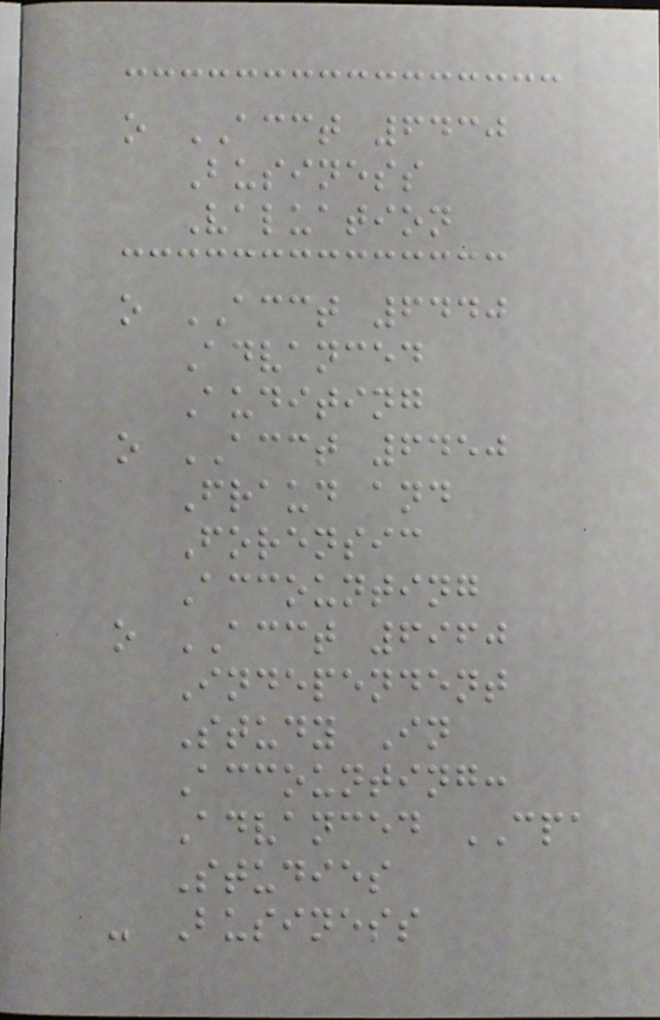o ACCT 6430
Business
Valuation
o ACCT 6440
Advanced
Auditing
o ACCT 6450
Fraud and
Forensic
Accounting
o ACCT 6960
Independent
Study In
Accounting:
Advanced CPA
Studies
- Business
